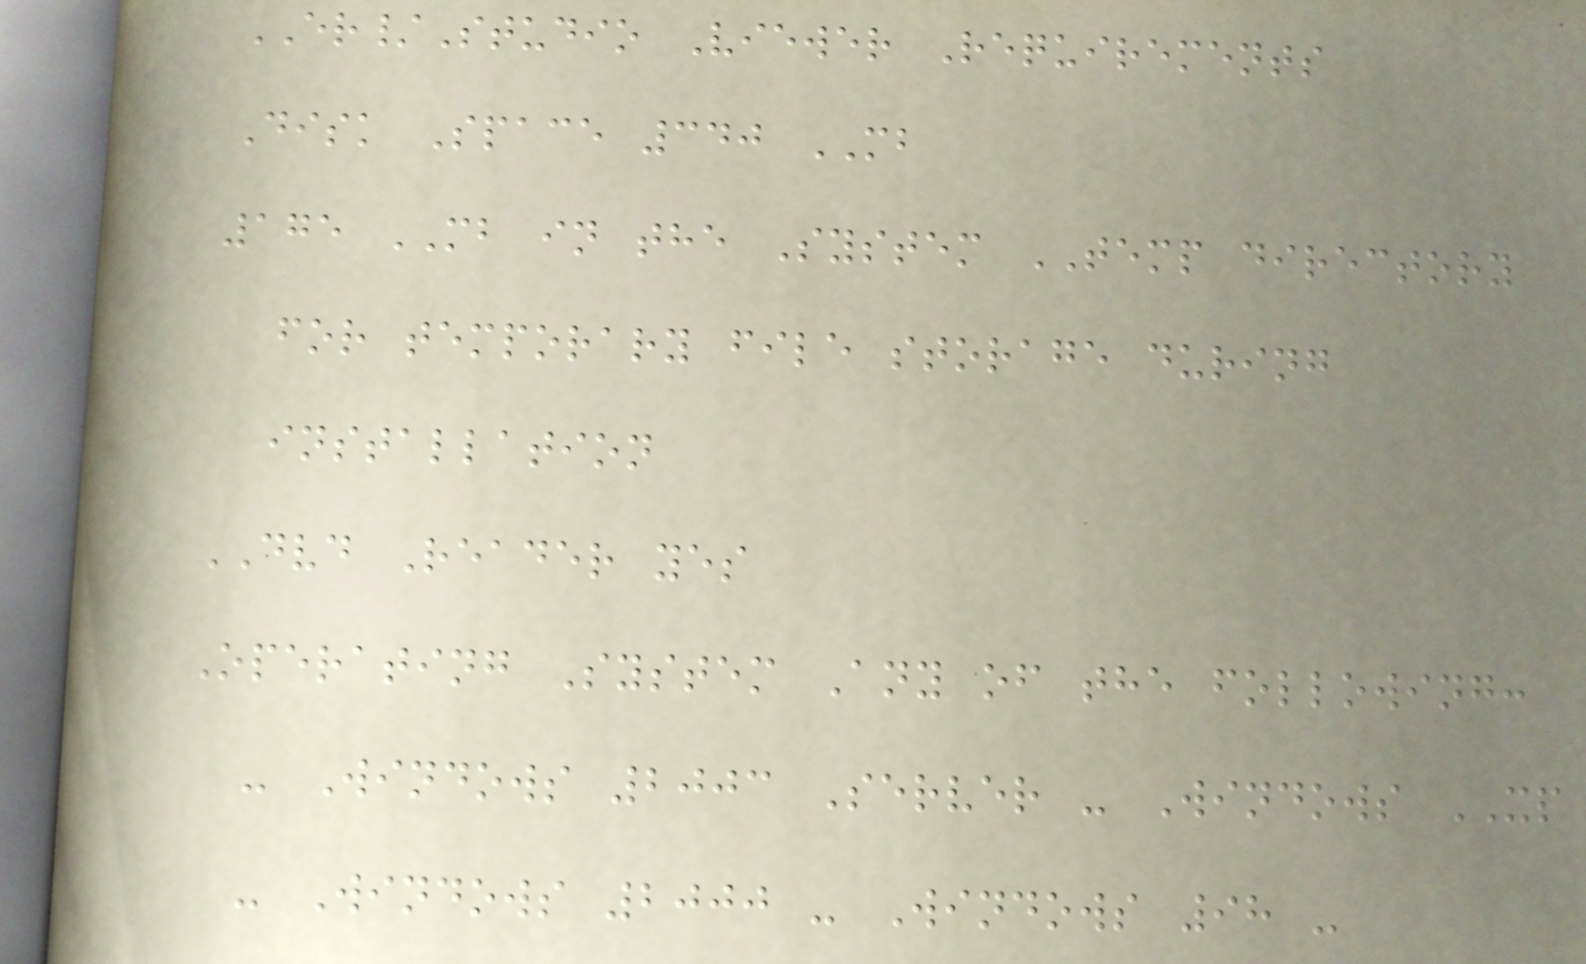ER/Studio Viewer Requirements
Disk Space 340 MB
175 MB in the System TEMP directory
for temporary file storage during
installation
DVD Reader yes
Operating System Any of the following:
- Windows 2003 Server - Windows XP
- Windows 2000 - Windows 98 -
